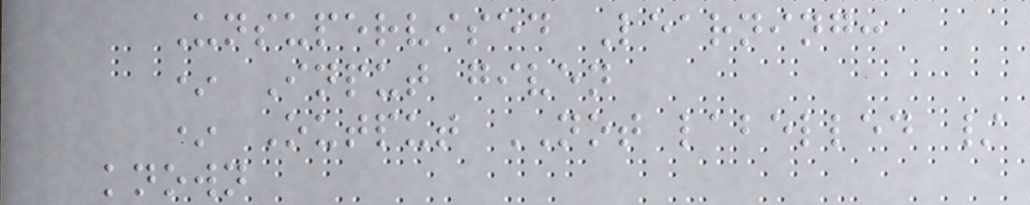Unsupervised Learning:
* Input given
* Output NOT labelled /
known
